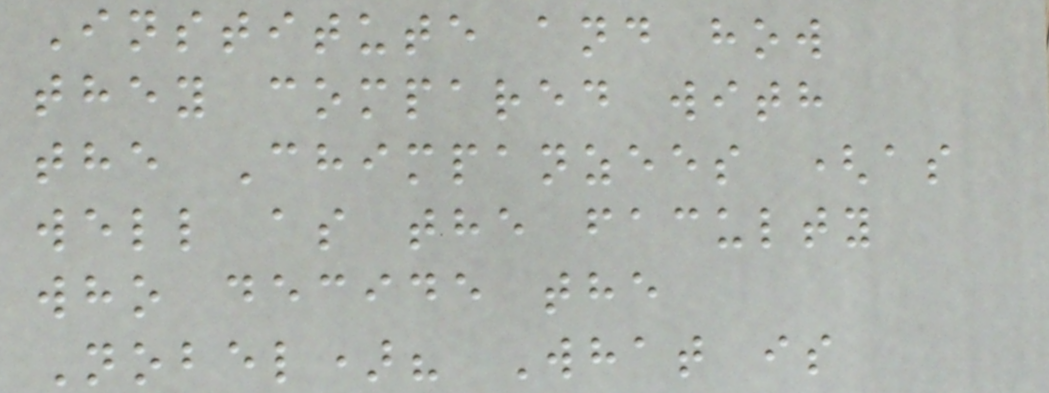Institute and how
they compared with
the Chimpanzees (as
well as the faculty
who decide the
Nobel)? What is
